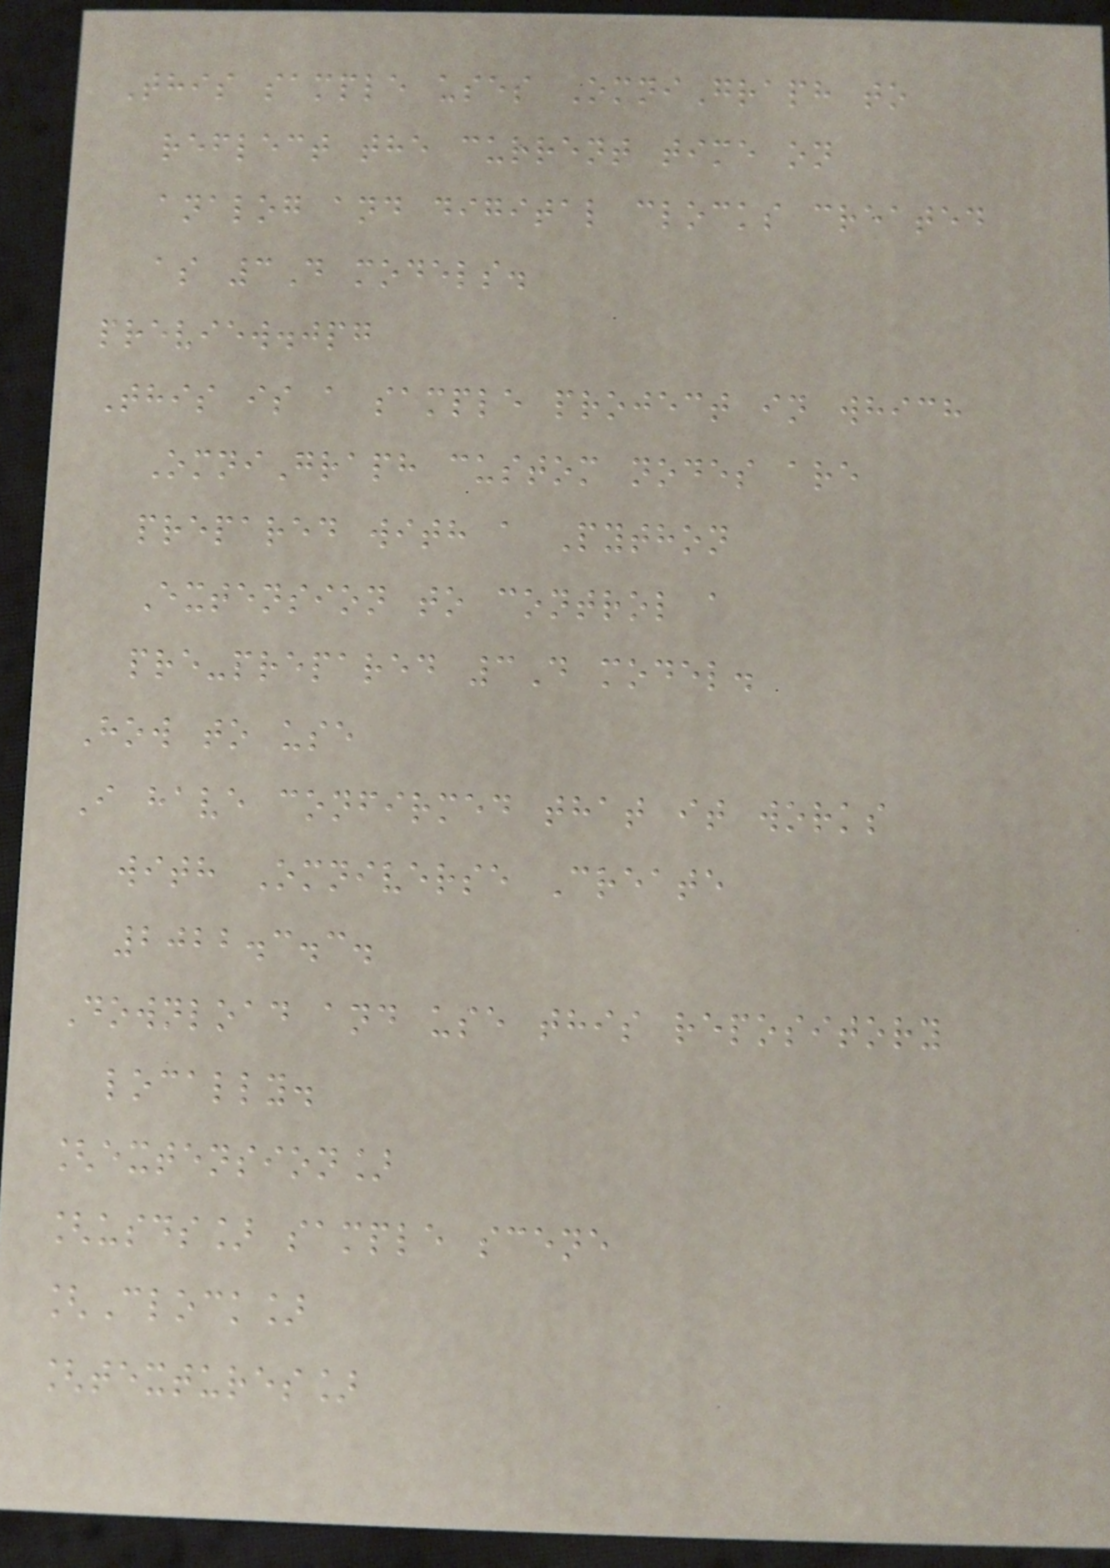This sample uses OmniGraph to
reflect the current time on
analog and digital clocks created
as 3D models.
preview.jpg
This is a sample project in which
OmniGraph custom nodes are
prepared with a Python
Extension to control a
pre-prepared 3D model.
How to use
I have confirmed that it works
with Omniverse Create
2022.3.3.
Download and use this repository
locally.
[extension]
[usds] sample scene
[Clock]
[textures]
